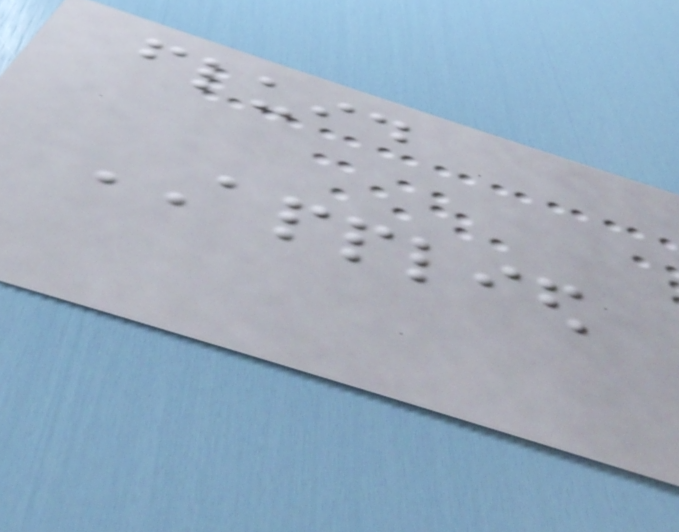fluid
APPLIED
